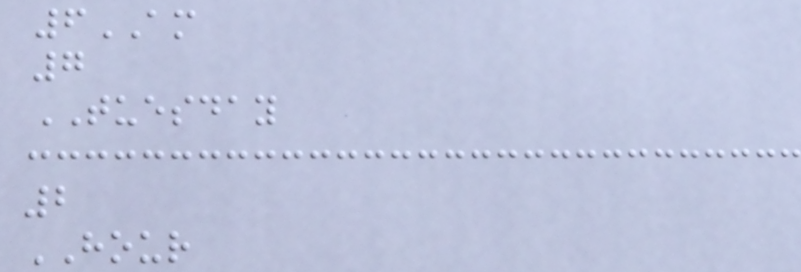6AM
7
TUESDAY
2
HOUR
